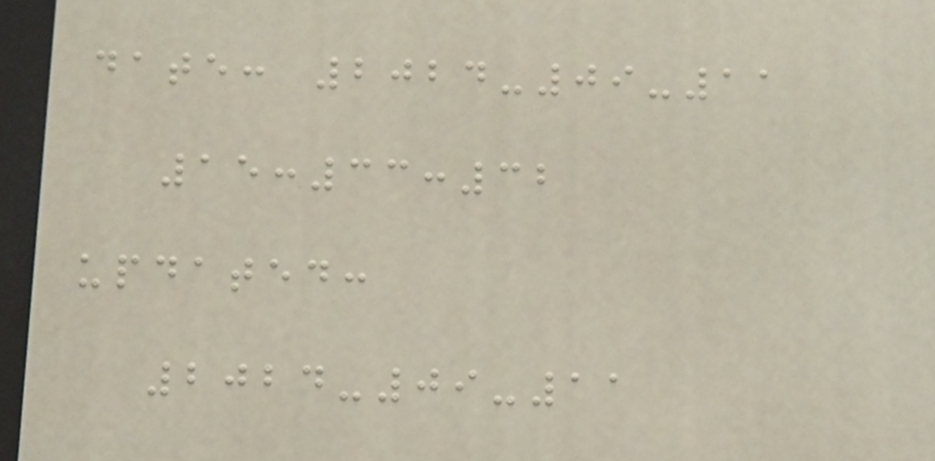date: 2024-09-11
15:33:32
updated:
2024-09-11
